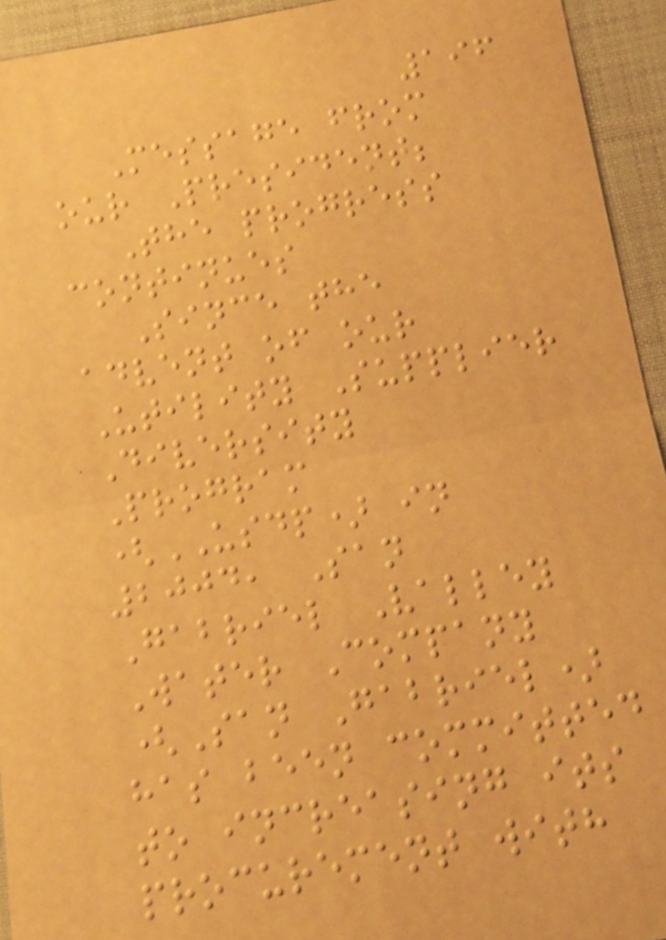196
Message from
our President;
The progress
continues
Since the
advent of our
Utility Supplier
Diversity
Program
(USDP) in
2004, San
Gabriel Valley
Water Company
(San Gabriel)
has been committed
to increasing its
procurement with
